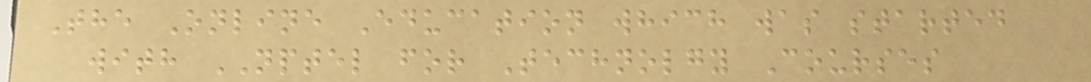The Online Education which was started
with NPTEL for Technolgy Courses
